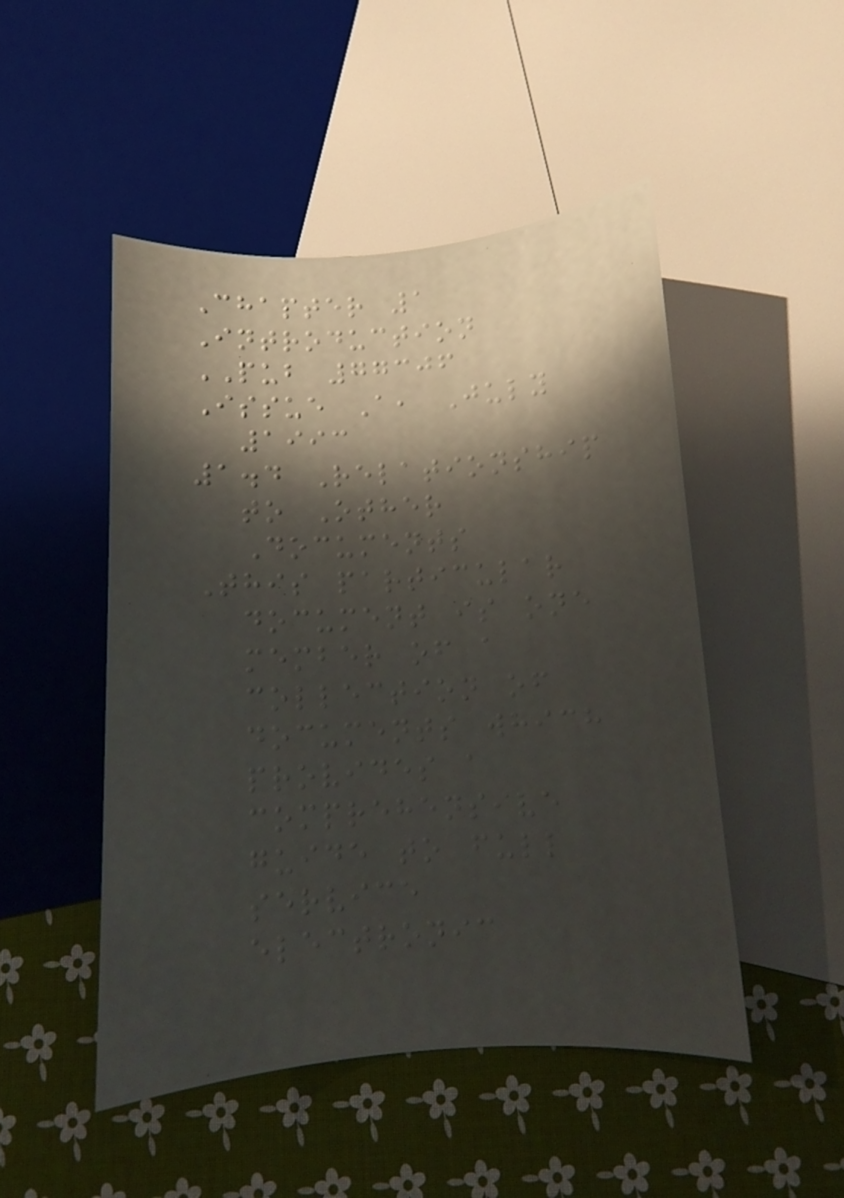Chapter 1
Introduction
PUB 77306
Issue A, July
1993
1.4 Relationship
to Other
Documents
This particular
document is one
member of a
collection of
documents which
provides a
comprehensive
guide to full
service
electronic
